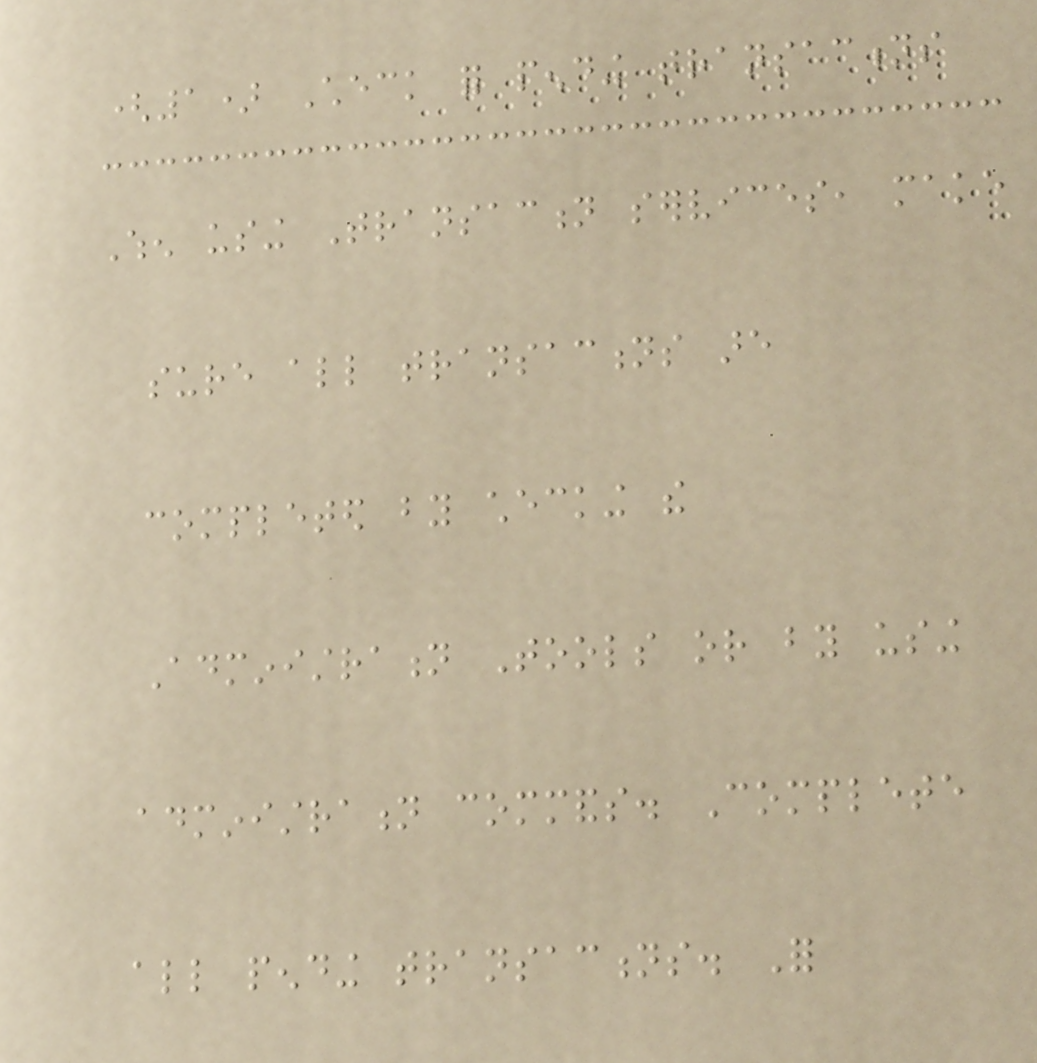(1) Check for pending transactions
When using Transaction services, make
sure all transactions are
completed by checking the
Administration Tools or by using
administration commands. Complete
all pending transactions. For
